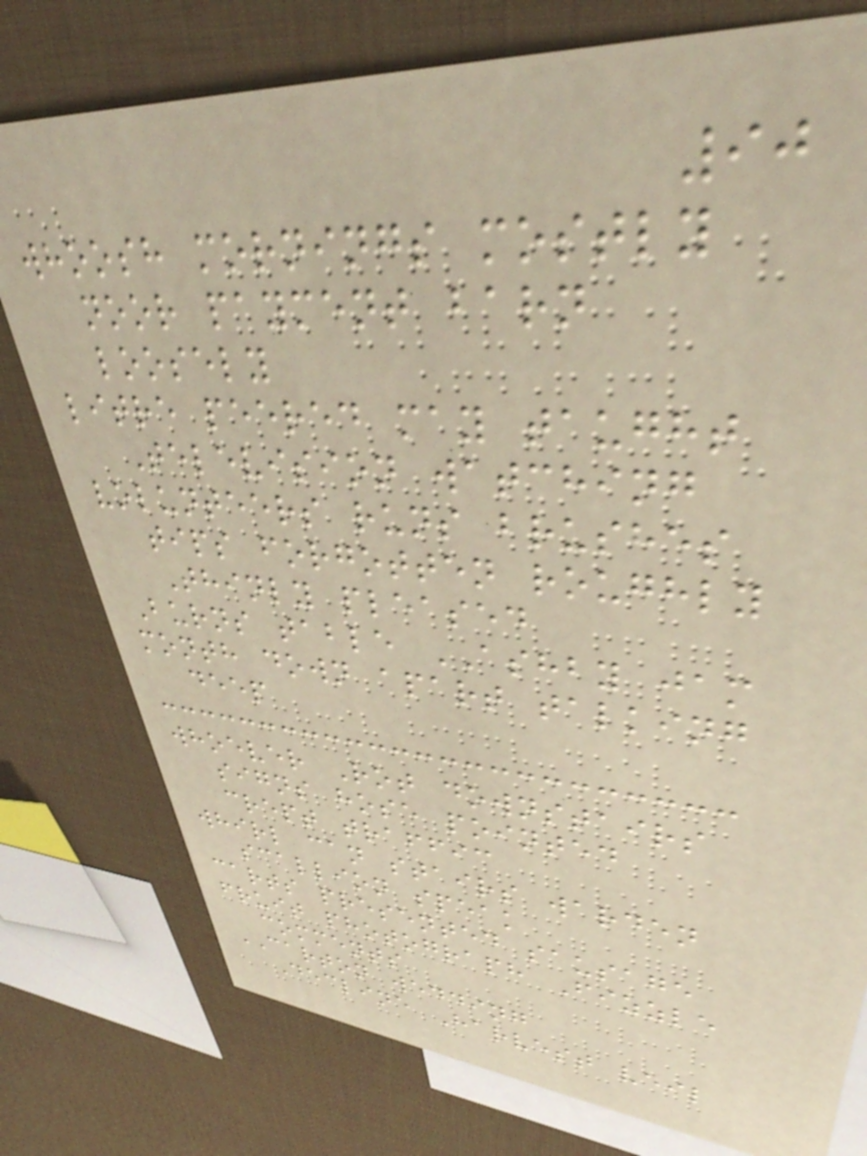90
whoosh mornings mostly
noor payment barn
loosely
litre peered may taught
Television watching
volunteers runs brushes
tips forgotten roughly
Thinly pleased
Burns table ASHBY jam
month down apart talking
deep
whoever Rot downstairs
signs hose pointed
crept traffic
whirl can stairs warden
scallion speak
carts presented sausage
fruit photograph Fizzle
comments
CARTON wedding
Decline Harvest veil
